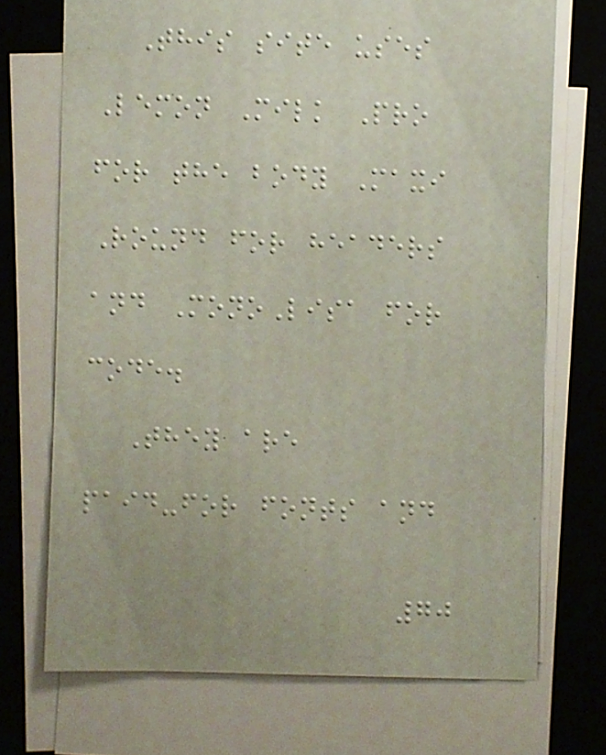This site uses
Lemon Milk Pro
for the body Maxi
Round for headers
and MonoLisa for
code.
They are
paid-for fonts and
70
